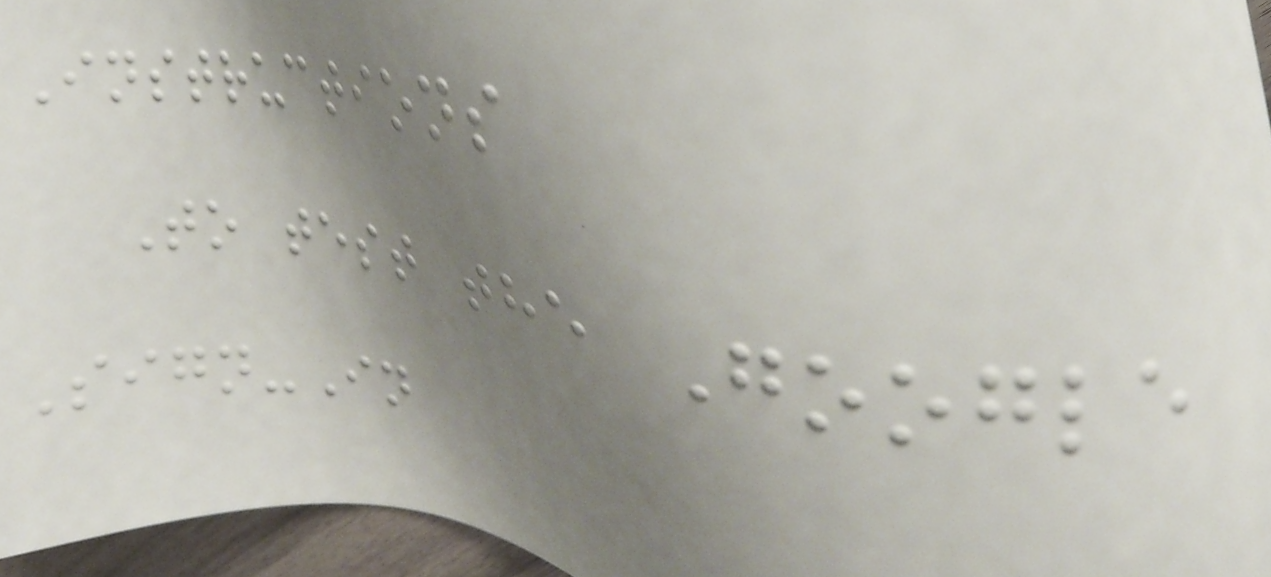Instructions
To test the Google
Sign-In
